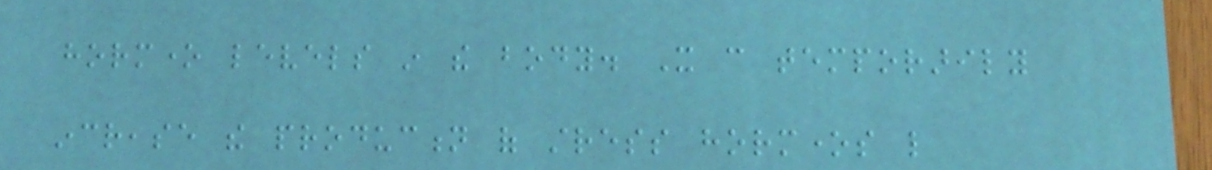hormone levels in the body. It can temporarily
increase the production of stress hormones like
